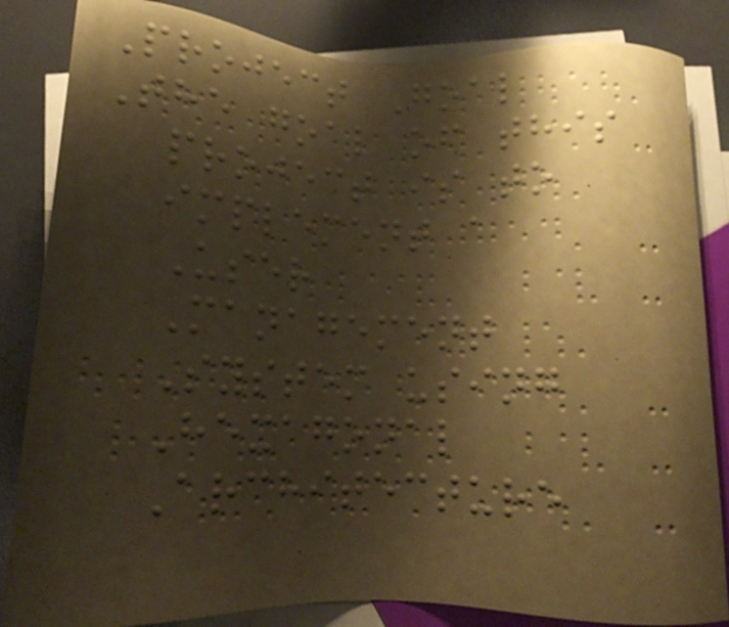Project Goal
The goal of this
project is to
implement a
User
Management
System using
Hexagonal
Architecture
